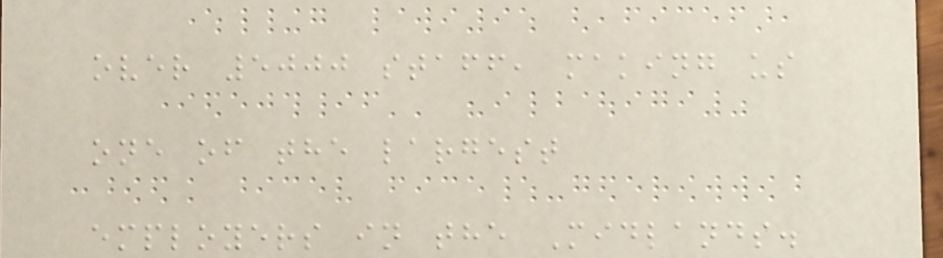over 5000 staff, making us
one of the largest
employers in the Midlands.
